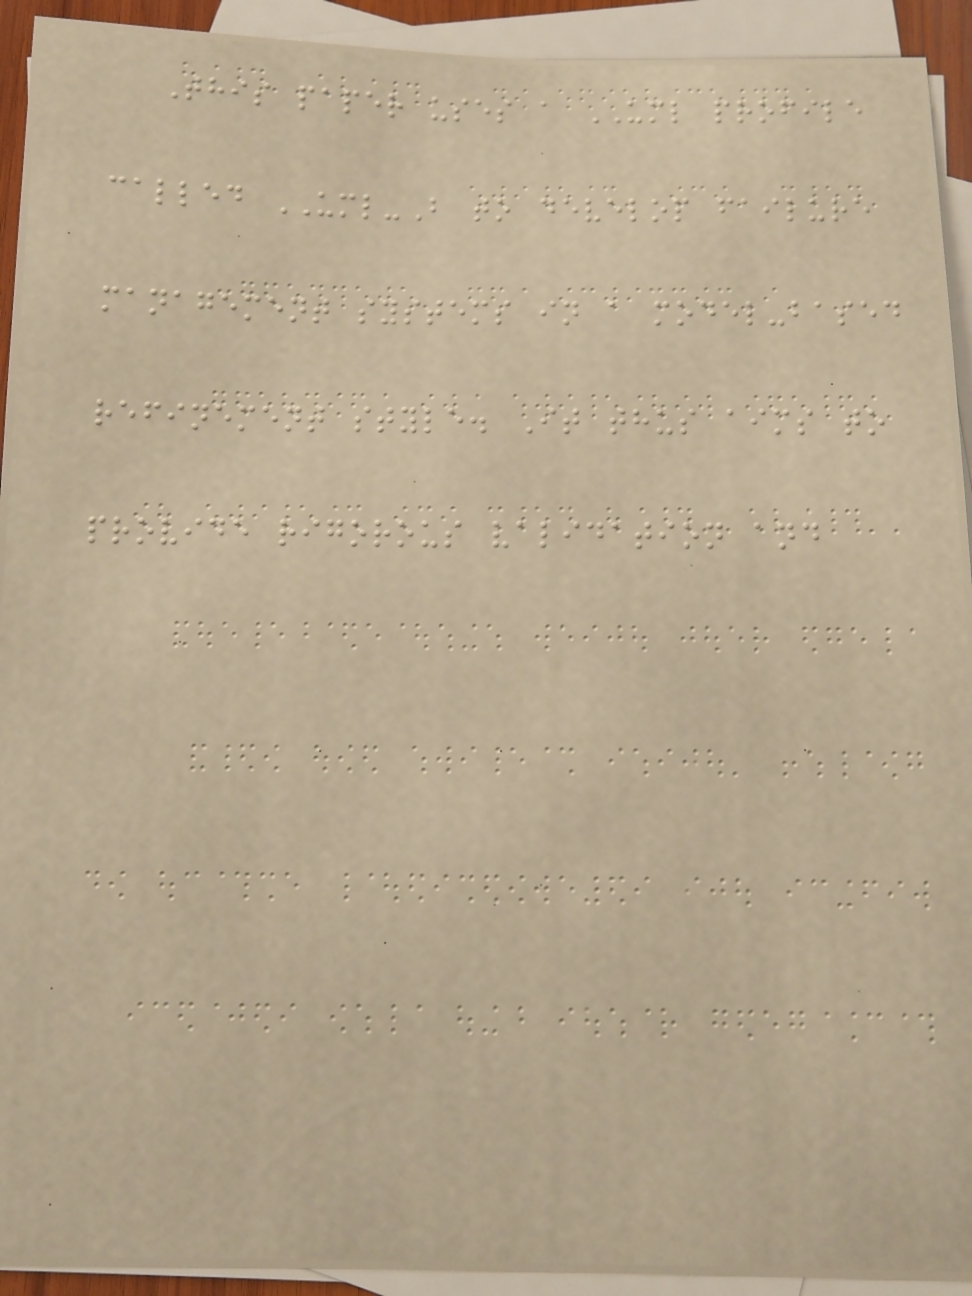This paper uses a UML profile
called UML-B to develop failure
management systems in a model-based
refinement style. It thus aims to
provide rigorous validation and
